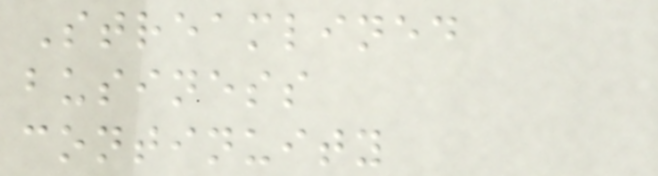Streamlined
business
continuity
